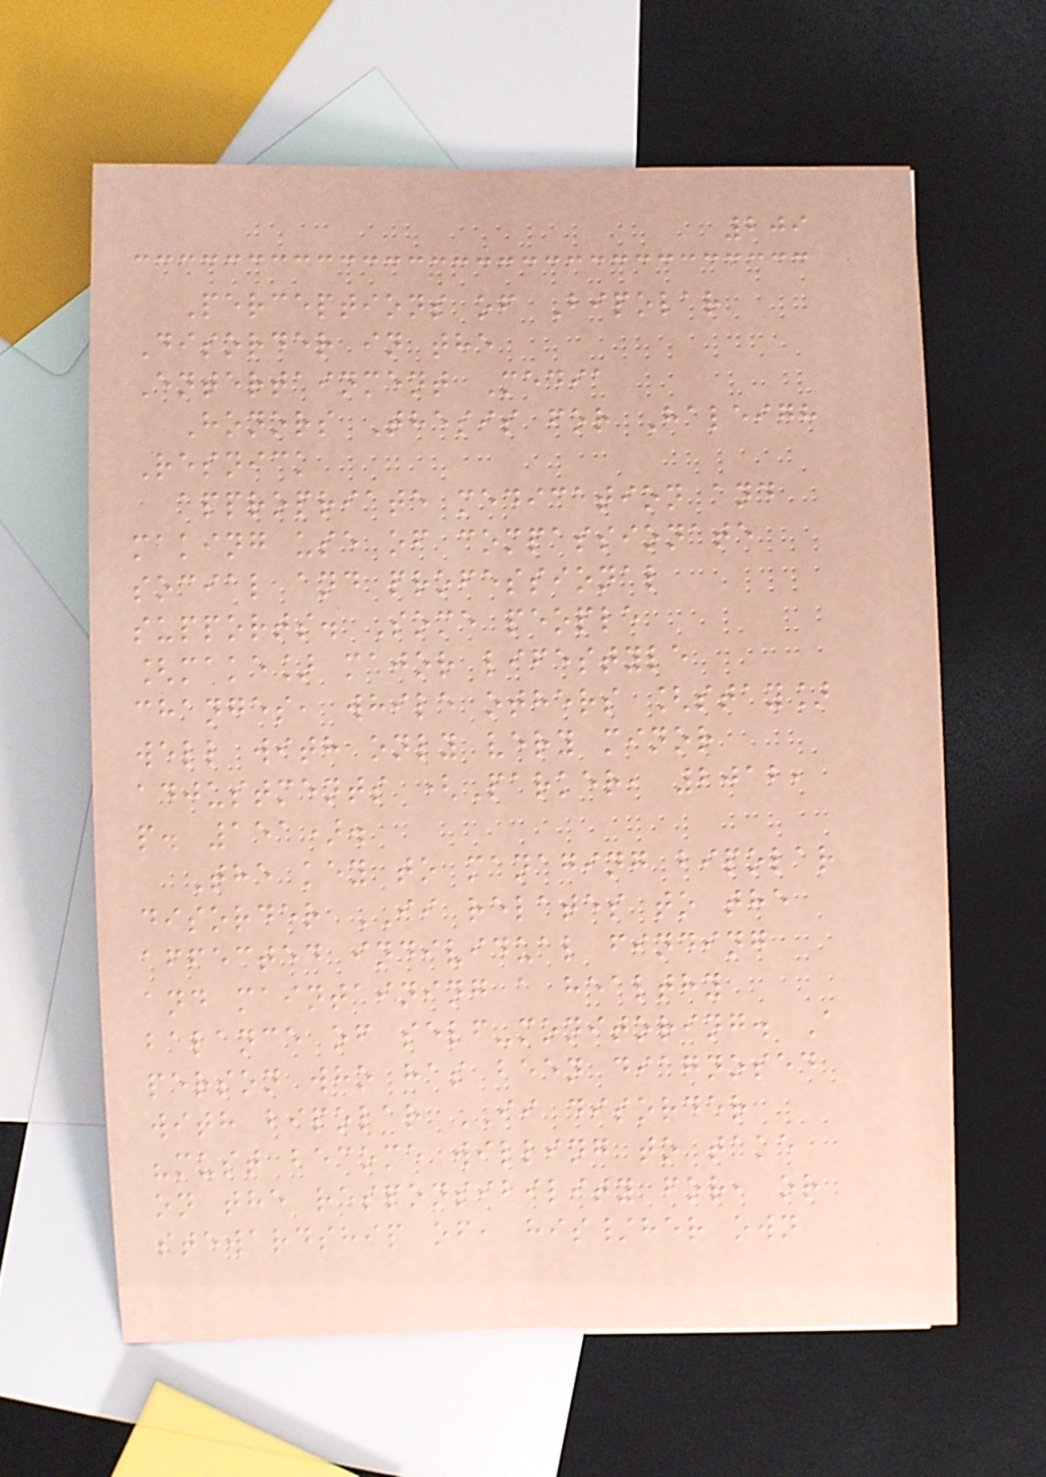209
Perceptions of Bipolar
Disorder in the
Entertainment Media
Honors Thesis for Haleigh
Resnick
appropriate medication and
making use of compassionate
social and professional
supports. Some people
[make] major lifestyle
changes, while others [stay]
well with only very minor
adjustments (Parker, 2012,
p. 151).
The key to managing bipolar
disorder II relates to the
affected individual finding
and maintaining a healthy
balance of self-monitoring. A
person who has been diagnosed
with bipolar II disorder
"must become willing to take
on the responsibility for, or
stewardship of, his/her own
